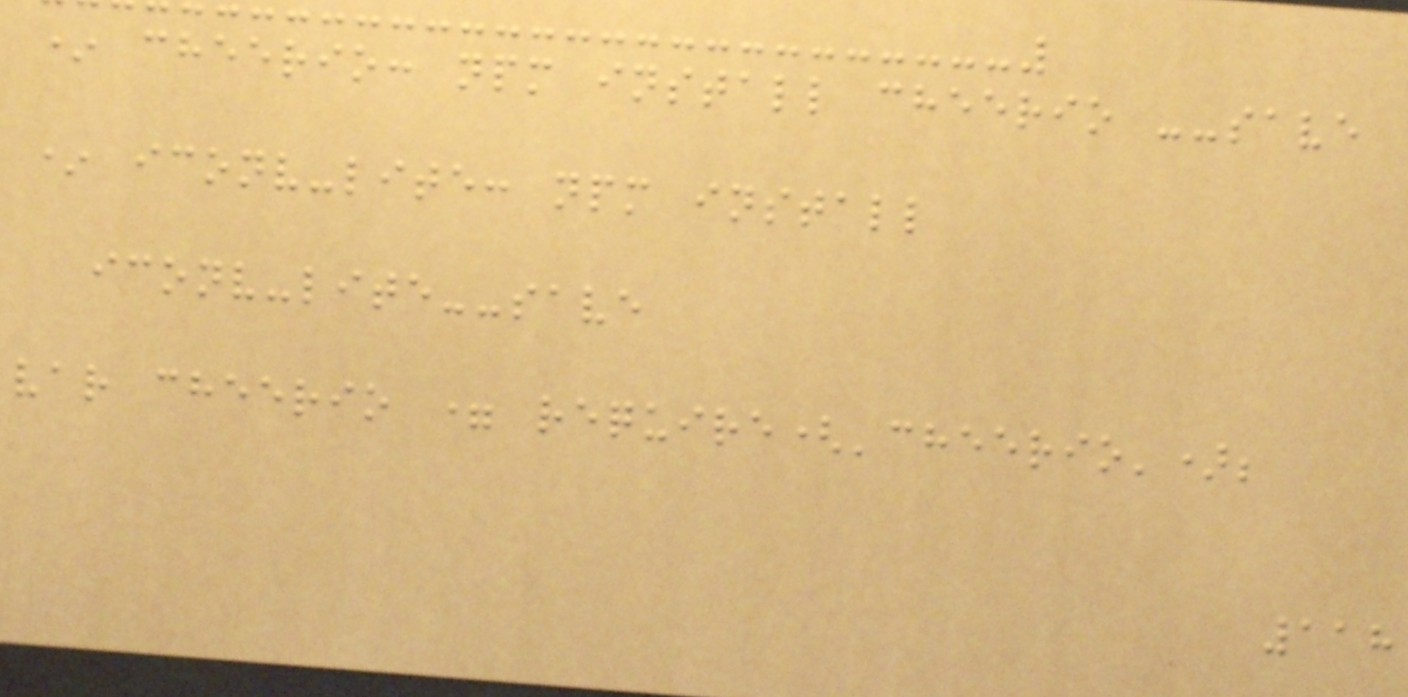* cheerio: npm install cheerio --save
* iconv-lite: npm install
iconv-lite--save
var cheerio = require('cheerio');
118
